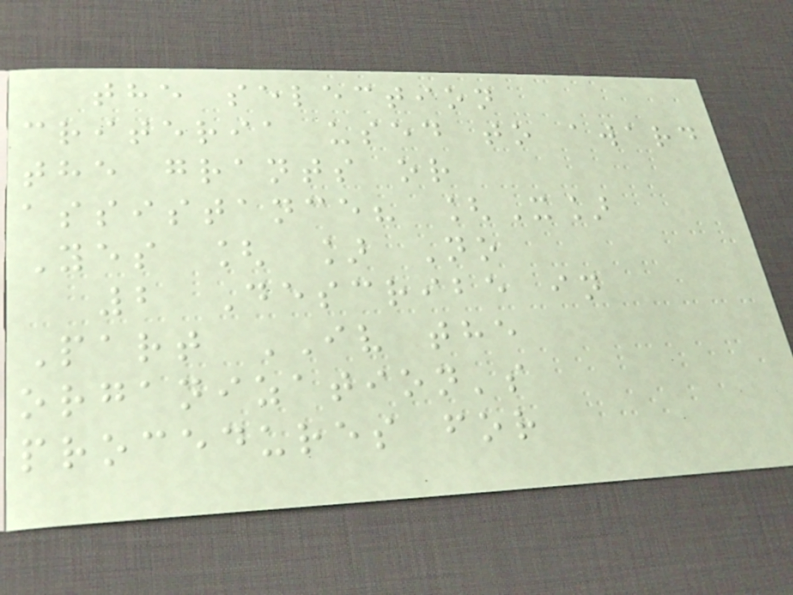the selection
criteria used to award
the grants or
assistance? [X]
Yes [ ] No
2 Describe in
Part IV the
organization's
procedures for
